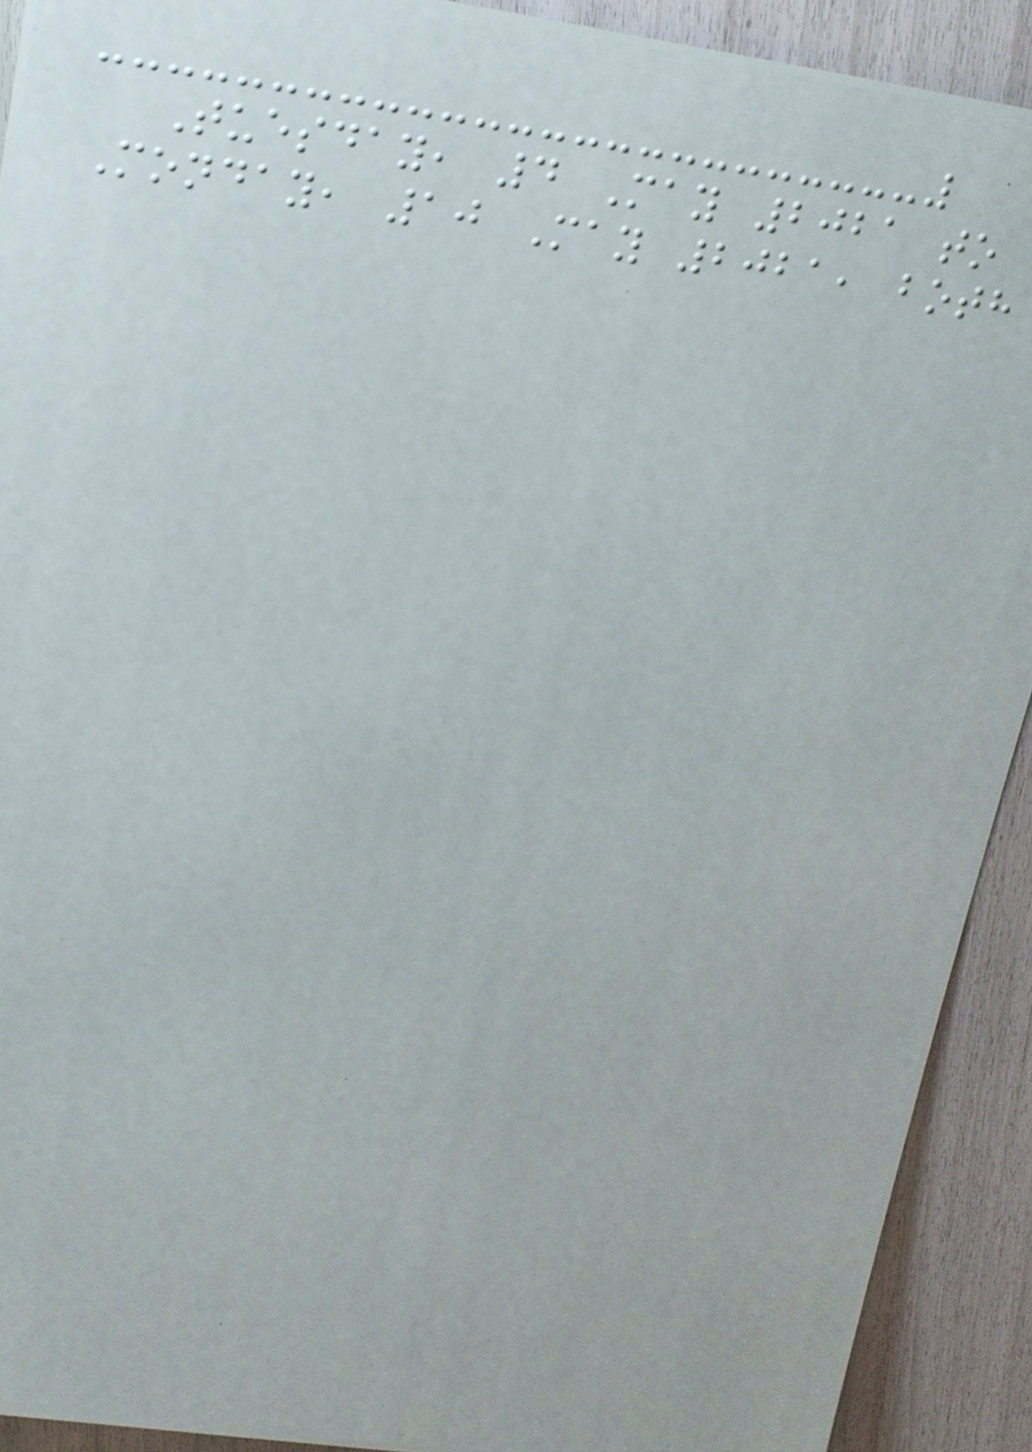Tuesday, 4 May 2021 to
Monday, 10 May 2021, both
